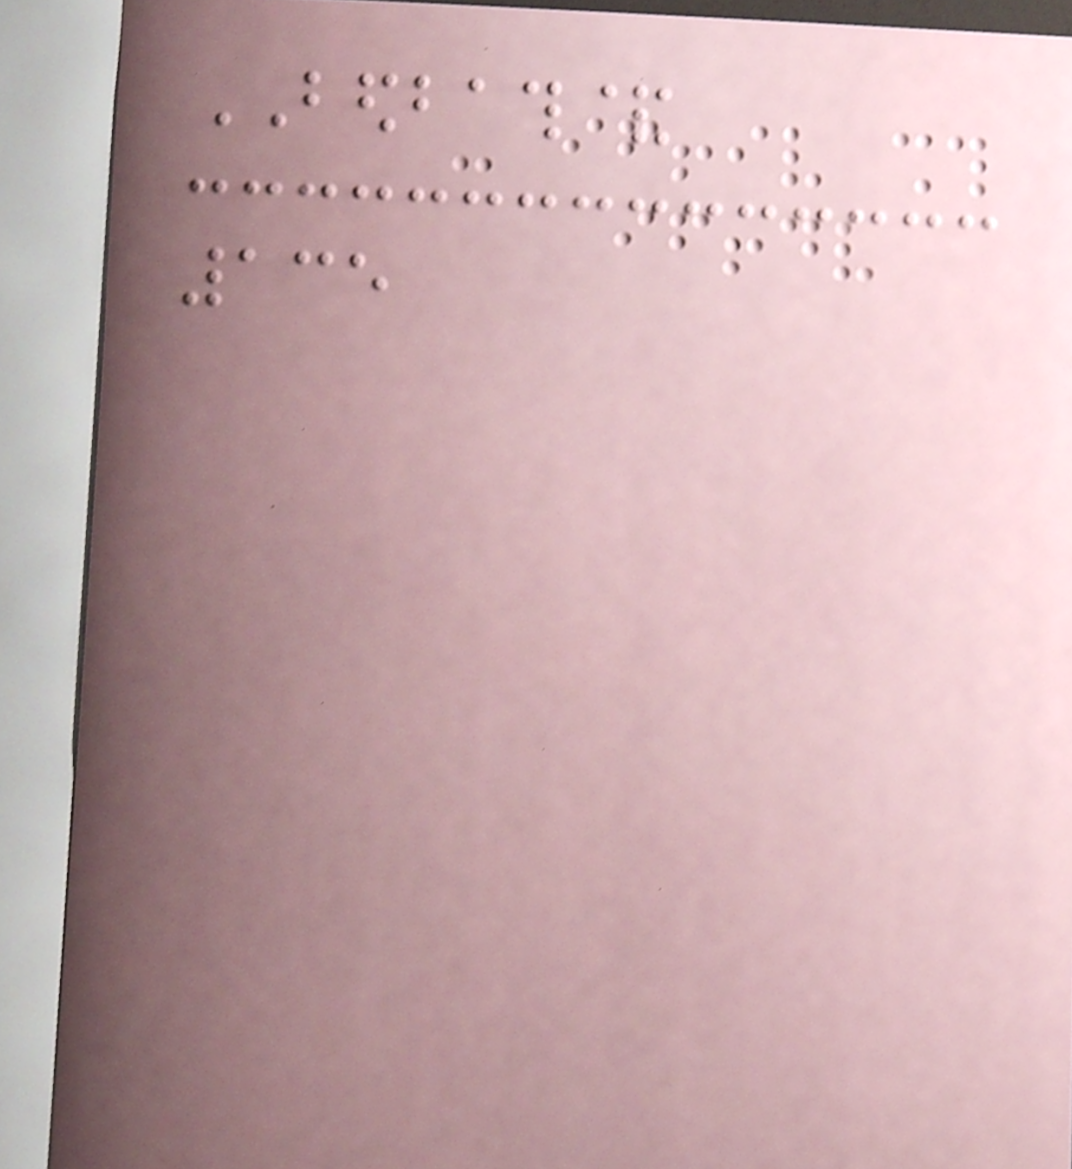BEDBATH&
135
